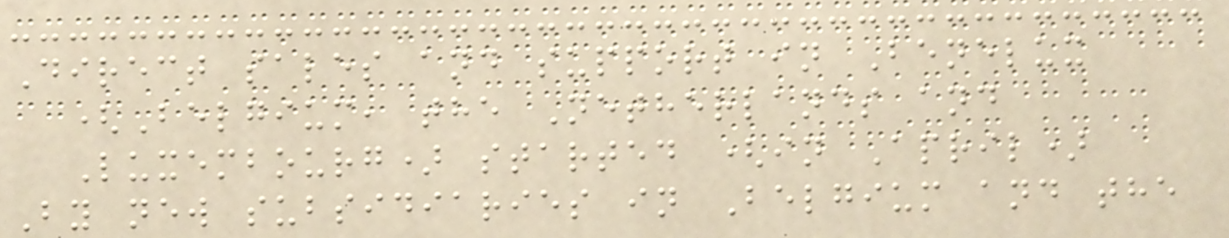Direct sales and support in Benelux
(Belgium, the Netherlands and
Luxembourg) started (in April)
By new subsidiaries in Belgium and the
